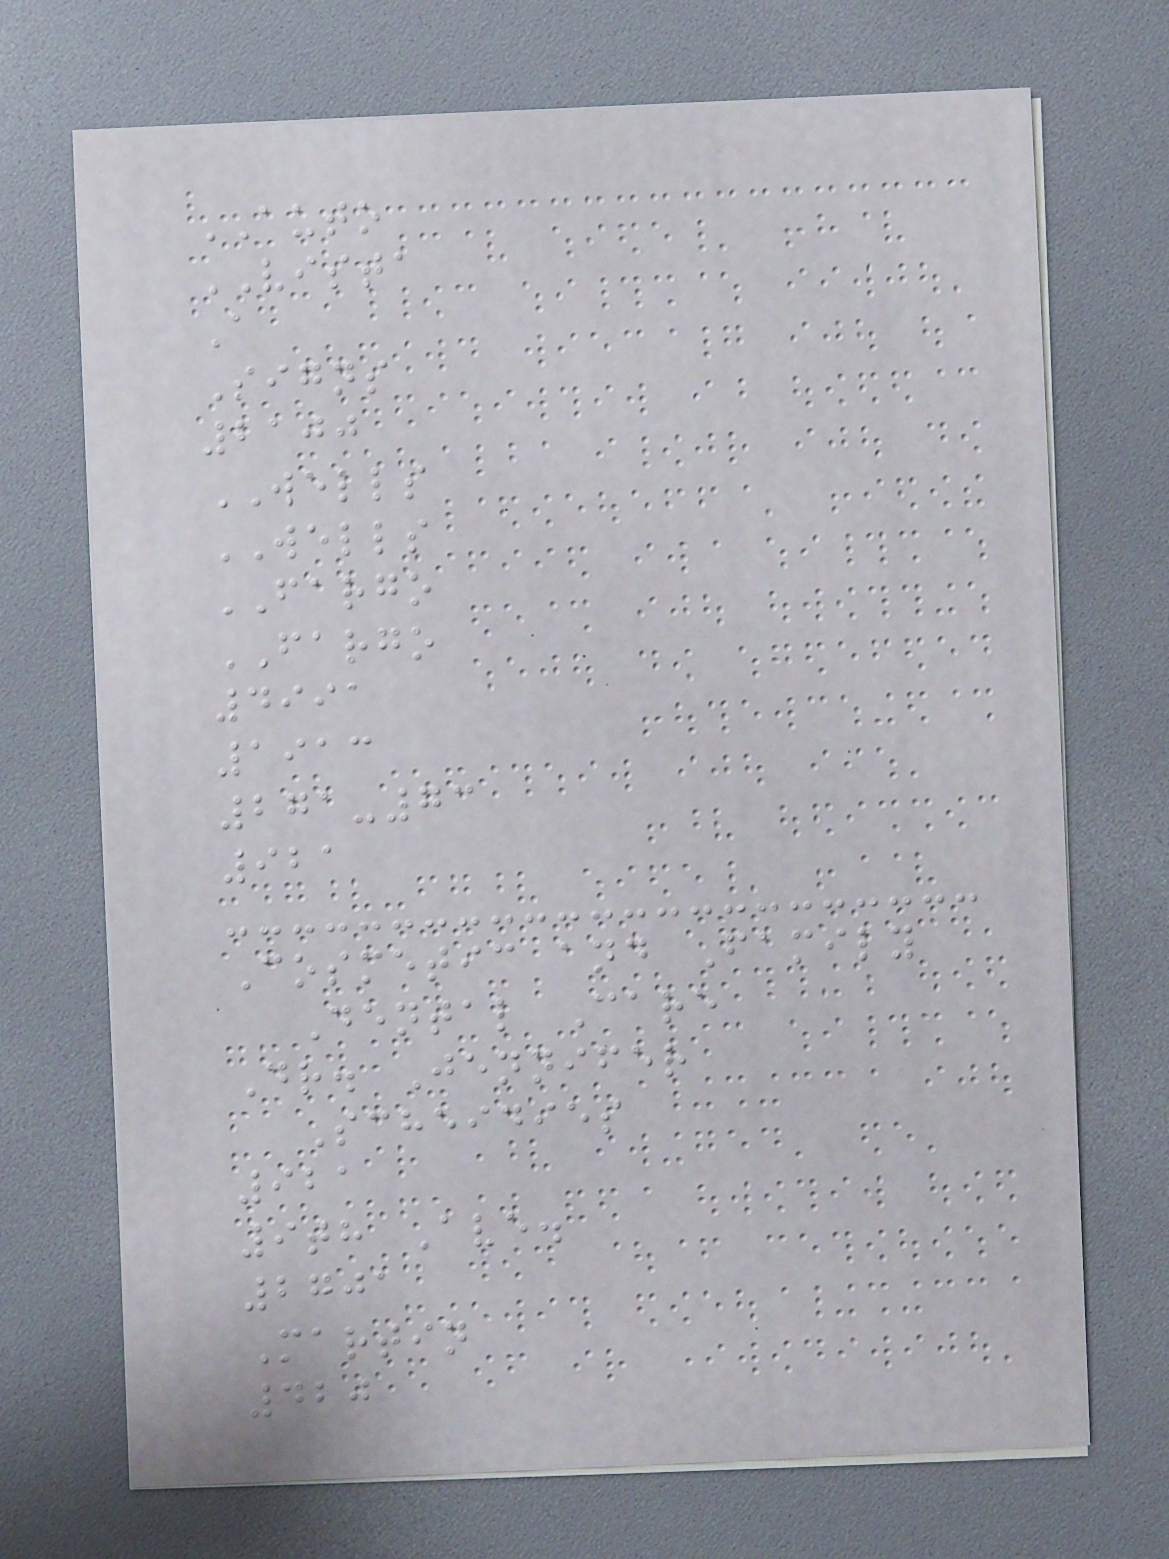AUTO
VISTA
A
Signs
2100
WELLS
WELLS
FARGO
FARGO
4991
1913
271-73
921
Cosmetic and Family
Dental Care
Dr. Jennifer
Scheidies
921
9th Ave.
2701
Martin
420
